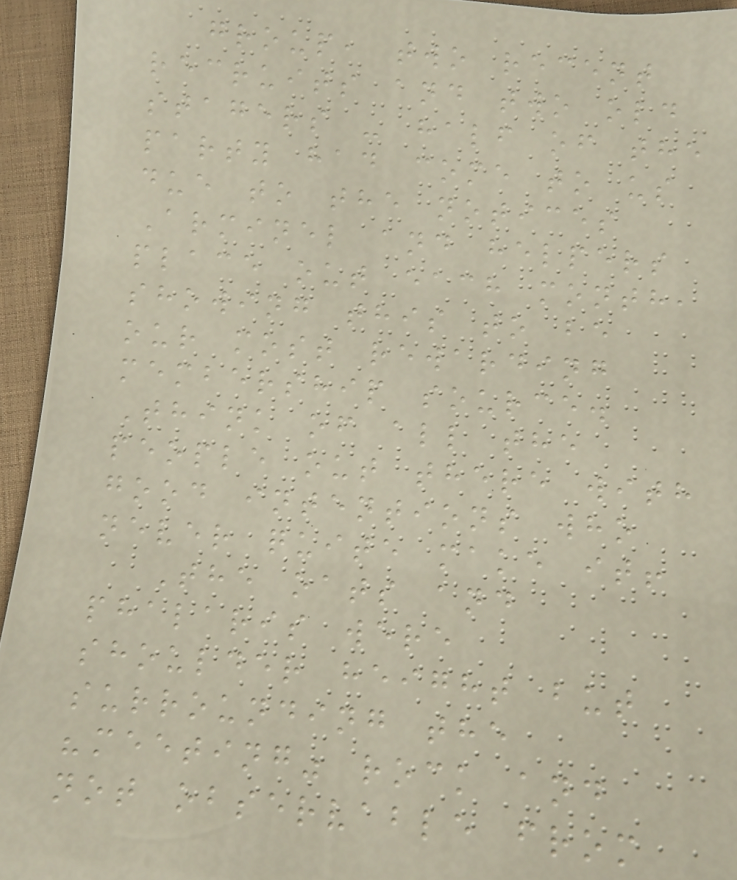group, two recent
recruits and two old
stagers - half of the
party had come to us
due to the notices
Arminel and helpers
place out each month,
showing this to be
our most rewarding
membership source.
Think of all the
people out there with
good intentions who
never quite make it!
The oats and
phalaris were
shoulder height but
surrounding the
"meeting" rock and
not observable from
